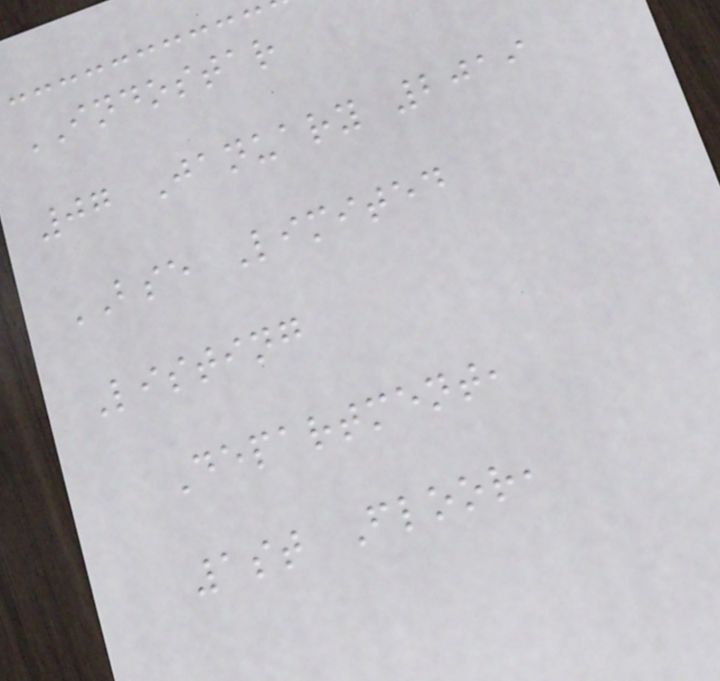INDOSTAR
07 January 2019
BSE Limited
Listing
Department,
1st Floor,
